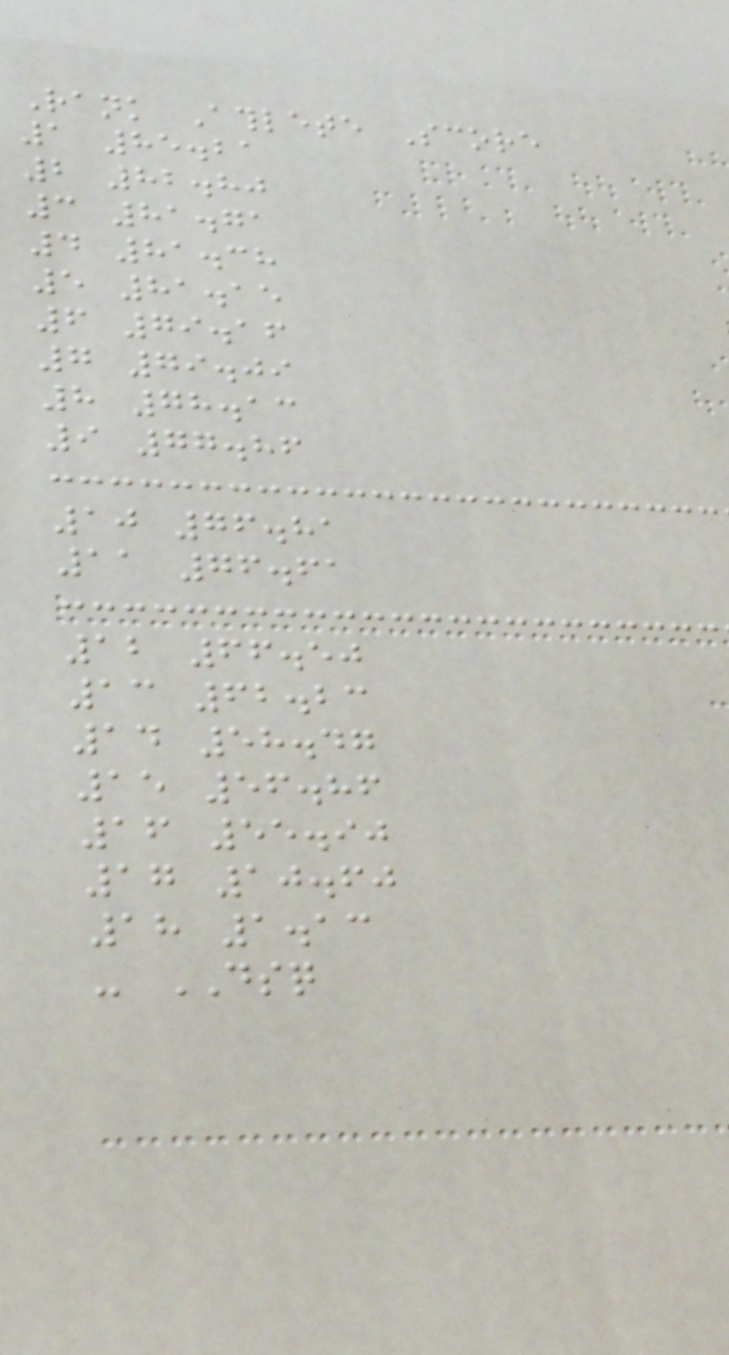Rank Athlete Score
1 85.21
2 82.80
3 81.71
4 81.38
5 81.15
6 79.16
7 79.09
8 78.13
9 77.86
10 76.81
11 76.61
12 66.50
13 62.23
14 58.47
15 56.86
16 55.90
17 10.60
18 1.13
- DSQ
